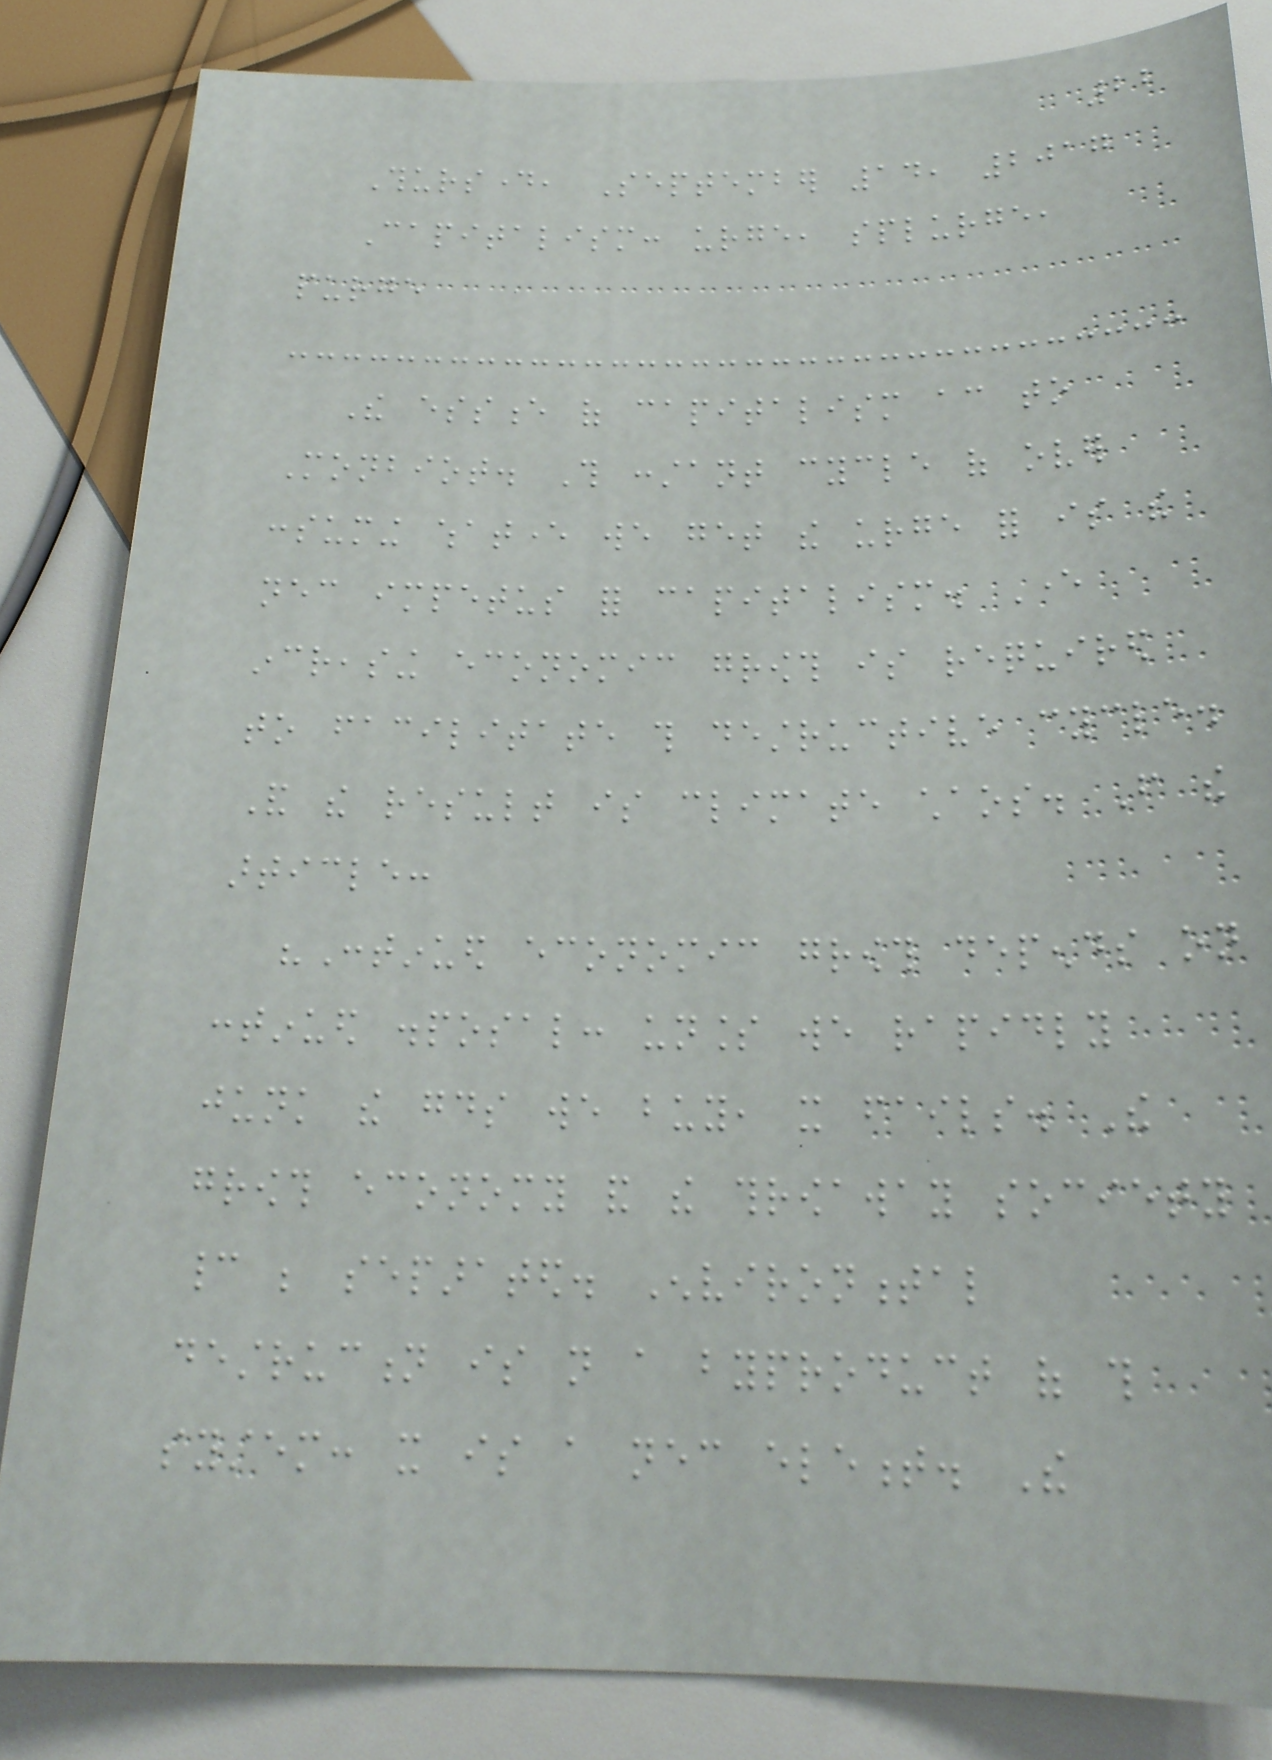22
Thursday, September 14, 2017
Capitalism: urge, splurge,
purge
The essence of capitalism according to
Monbiot. This constant cycle of over
consuming whatever we get the urge for is the
necessary impetus for capitalism. Ever
increasing economic growth is required
to facilitate this destructive cycle.
And the result is climate chaos. From the
article:
"Continued economic growth depends on
continued disposal: unless we rapidly
junk the goods we buy, it fails. The
growth economy and the throwaway society
cannot be separated. Environmental
destruction is not a byproduct of this
system: it is a necessary element. The
